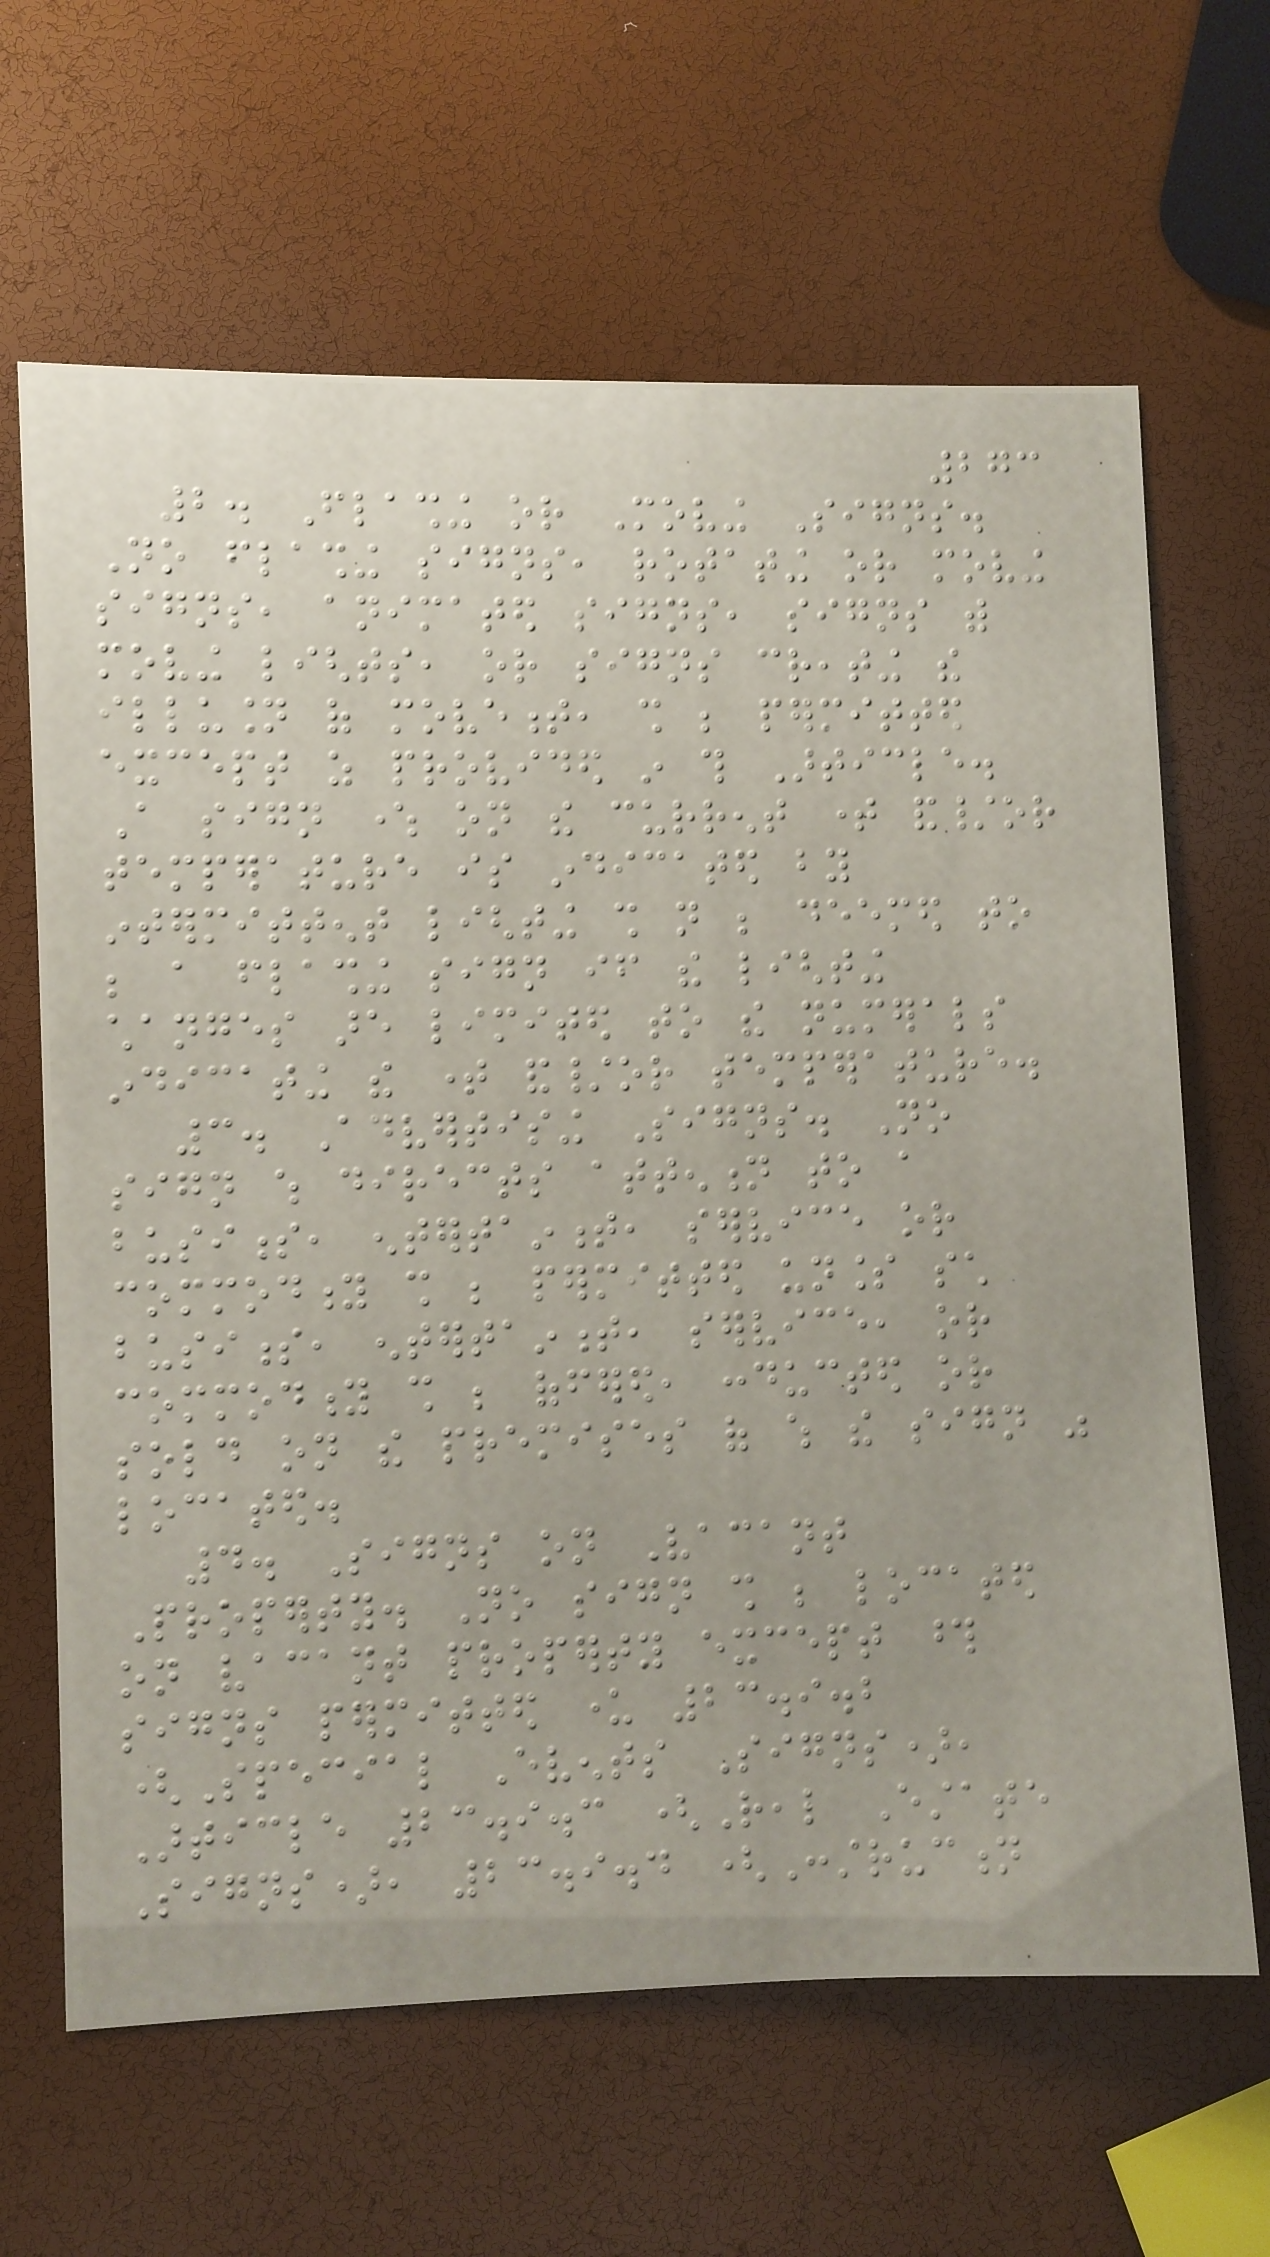273
2. Flashing or Moving Signs.
No flashing signs, rotating or moving
signs, animated signs, signs with
moving lights, or signs creating the
illusion of movement, shall be permitted
except as provided in this Article.
A sign where on the current time and/or
temperature is indicated by
intermittent lighting shall not be deemed to
be a flashing sign if the lighting
changes are limited to the numerals
indicating the time and/or temperature.
3. Advertising Signs. No
sign which directs attention to a
business, entertainment, service or
commodity shall be permitted unless such
business, entertainment, service, or
commodity shall be offered, conducted or
sold on the premises of which the sign was
located.
4. Signs on Vacant
Property. No sign shall be located
on vacant property except those
signs permitted under 23.9.2
(Special Events Signs),
Article 23.9.3 (Real Estate
Signs), 23.9.4 (Construction
